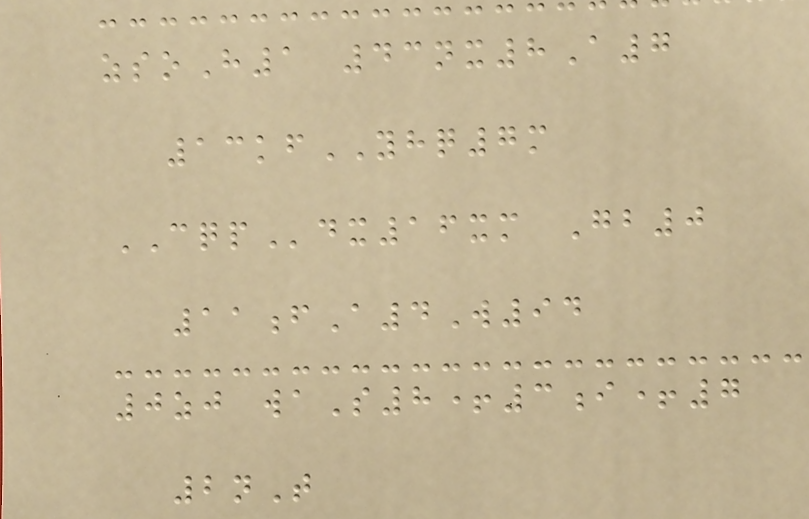zsoH1 43nx8A7
13kfYHQ7m
CQPdx16xm Gb0
11fA4W94
0zj waS8+3i+7
2nT
